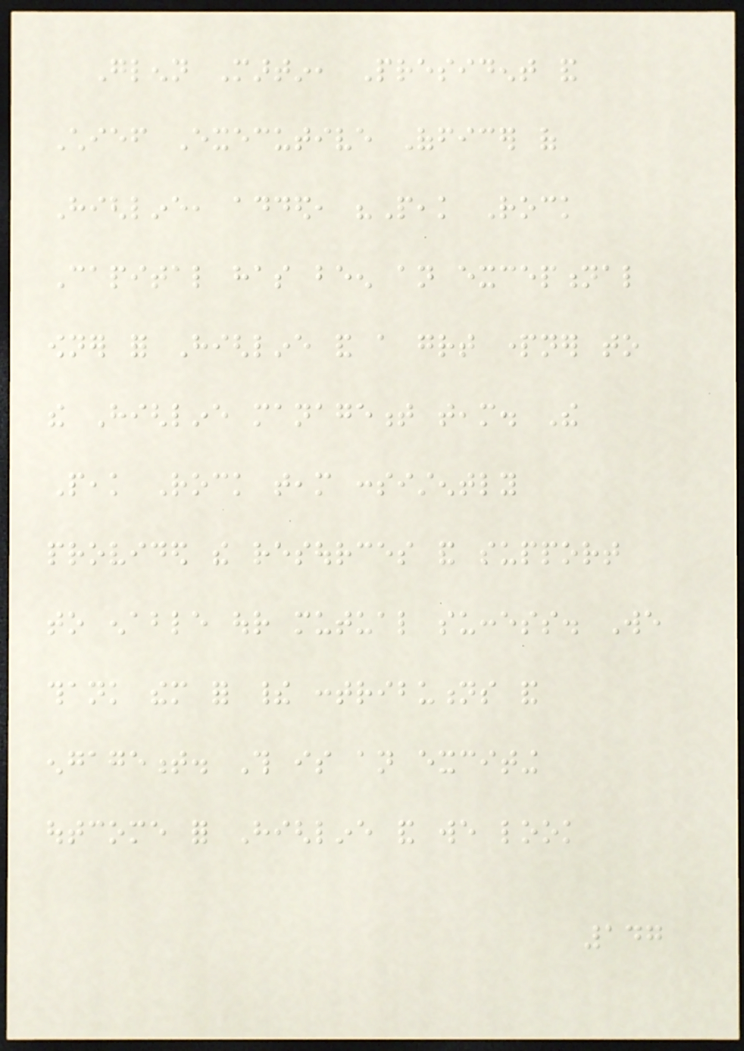Glenn Martin, President and
Chief Executive Officer of
Highline, added, "Peak Rock
Capital has been an exceptional
owner for Highline and a great partner to
the Highline management team. The
Peak Rock team consistently
provided the resources and support
to enable our mutual success. We
thank them for their contributions and
engagement. This is an exciting
outcome for Highline and we look
147
